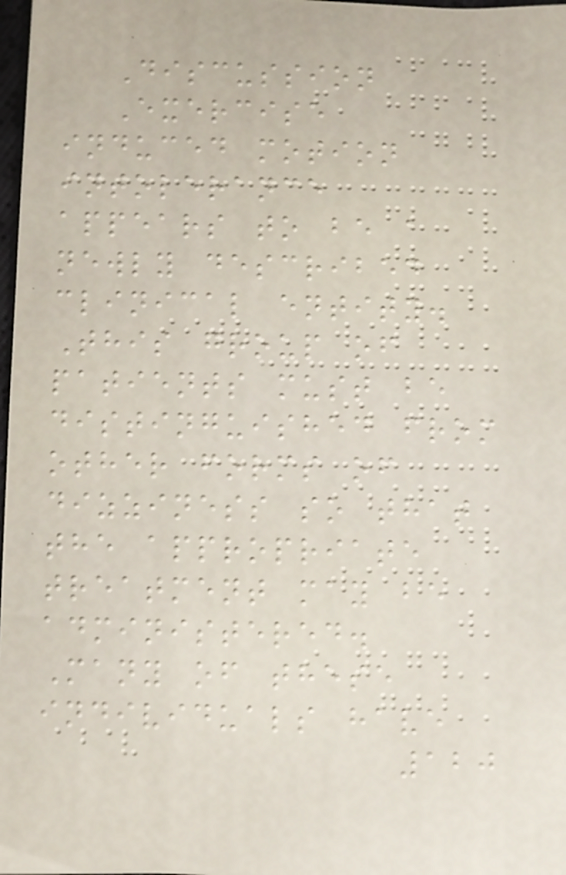Discussion
Exercise
induced motion
intolerance
appears to be a
newly described
clinical entity.
This group of
patients must be
distinguished from
other forms of
dizziness so that
the appropriate
treatment may be
administered.
Many of these
individuals have
120
